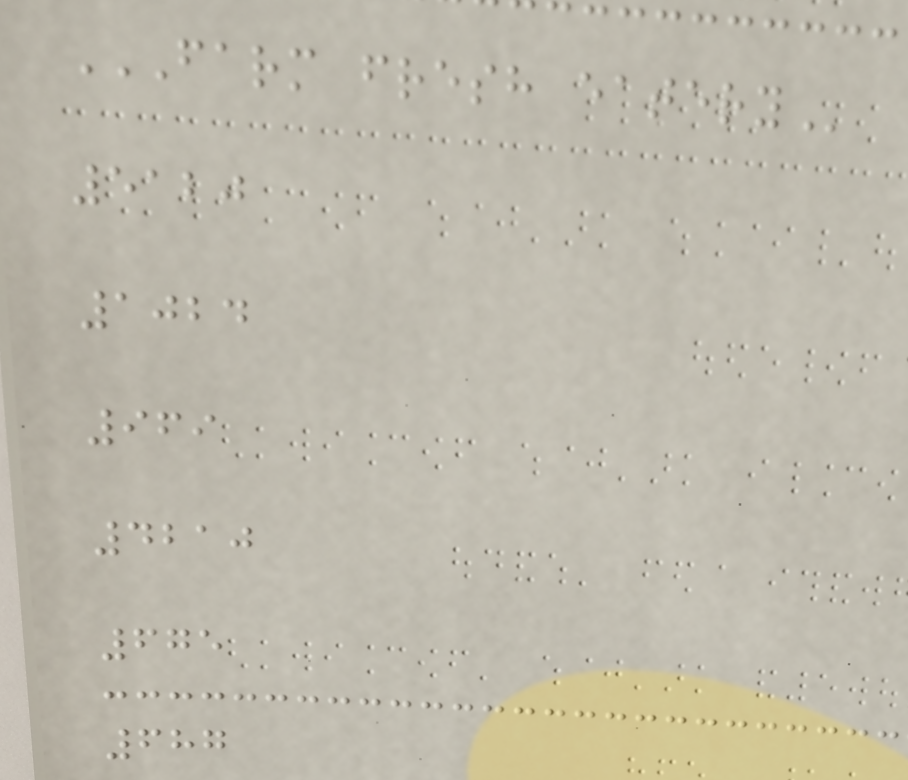FARM FRESH EATERY
5120
1024
969
4210
675
687
